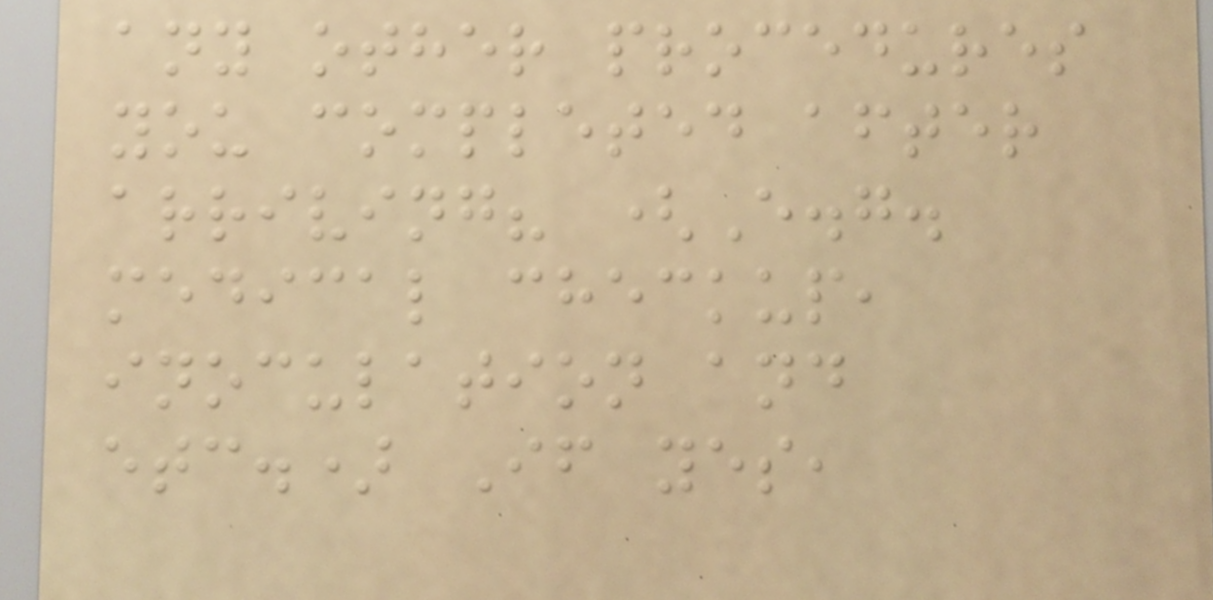any other procedures
you completed after
arriving? (E.g.
medical checkup,
inoculation and
etc.) If yes,
